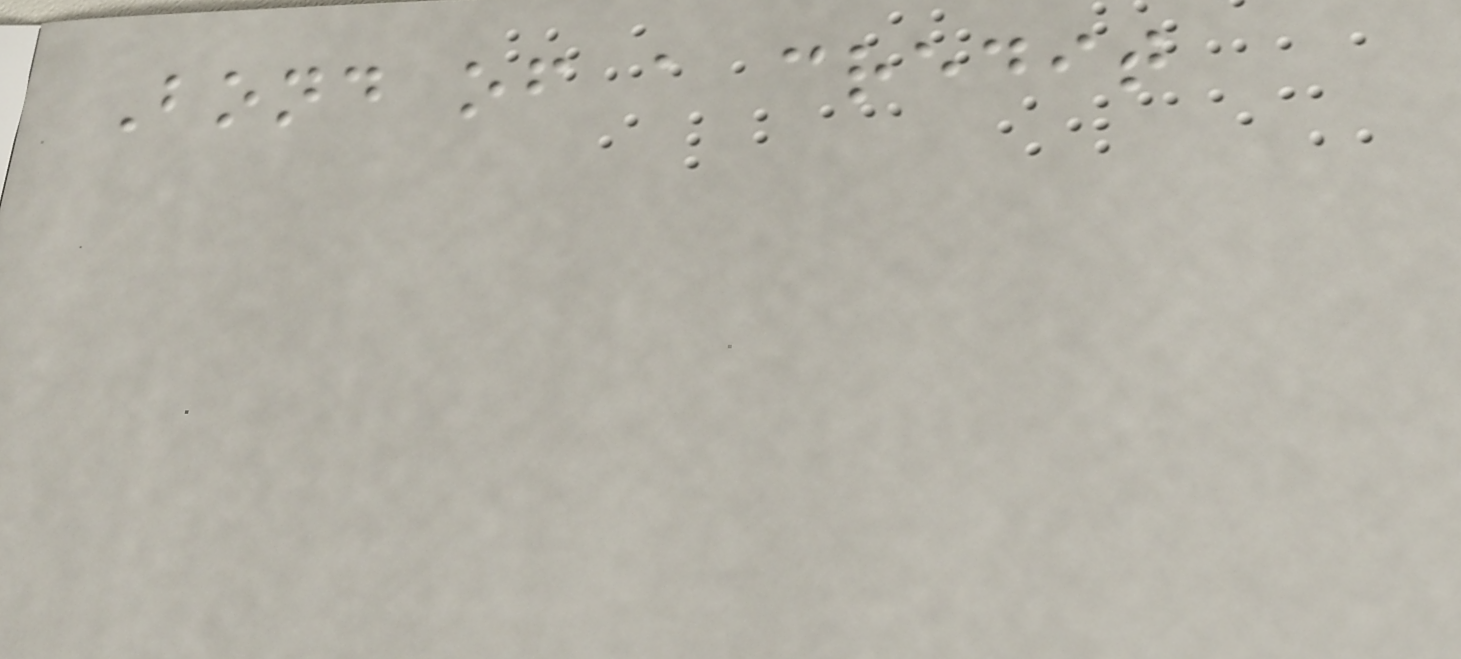Bond of a credit
